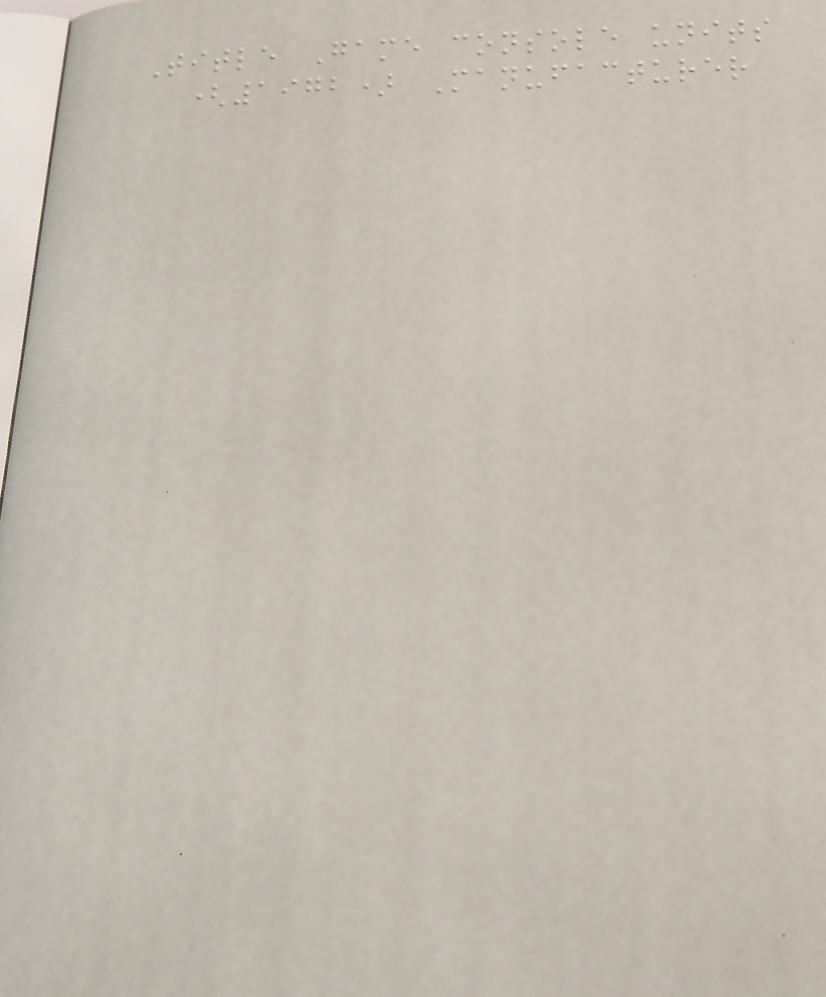Title Game console units
(1972) Manufacturer
